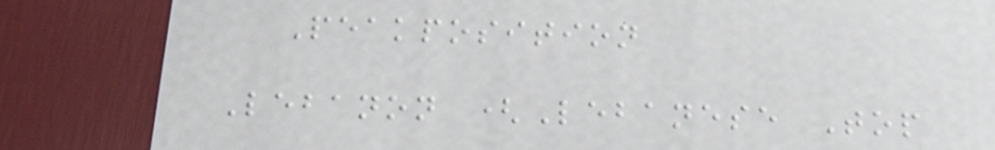Peakposition
Lebanon (Lebanese Top
